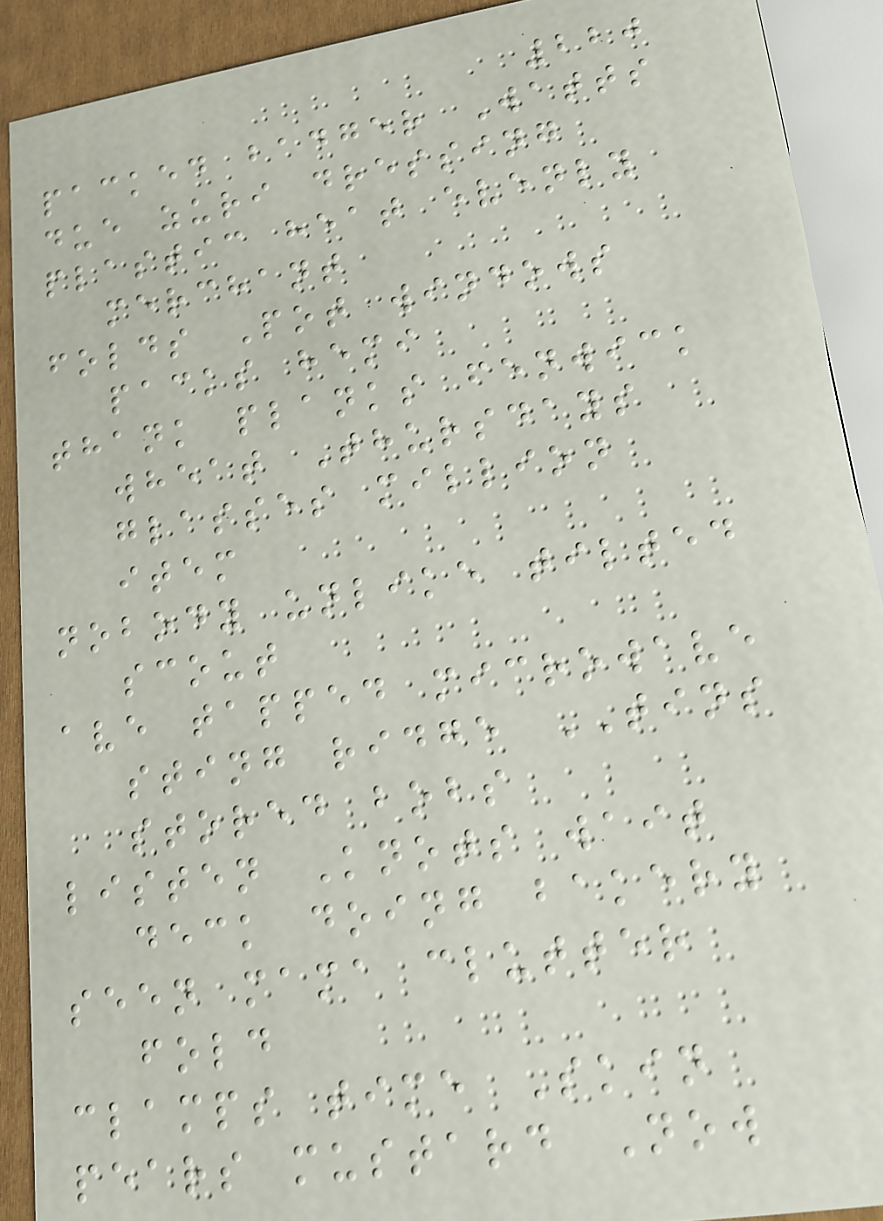220
packed badger Watts
due zuri dressing
plastic heat evenly
merchant
folds Pot windows
packs hemi
thank planks fenwick
wheat Thursdays
glasses million
item
nobody unlike tilted
scout
ave tapped microwave
sting ridge TINS
stored bobs
listen Knots wait
deck doing bakery
seen mama clutter
fold
clamps time Skin
pears mustard Now
